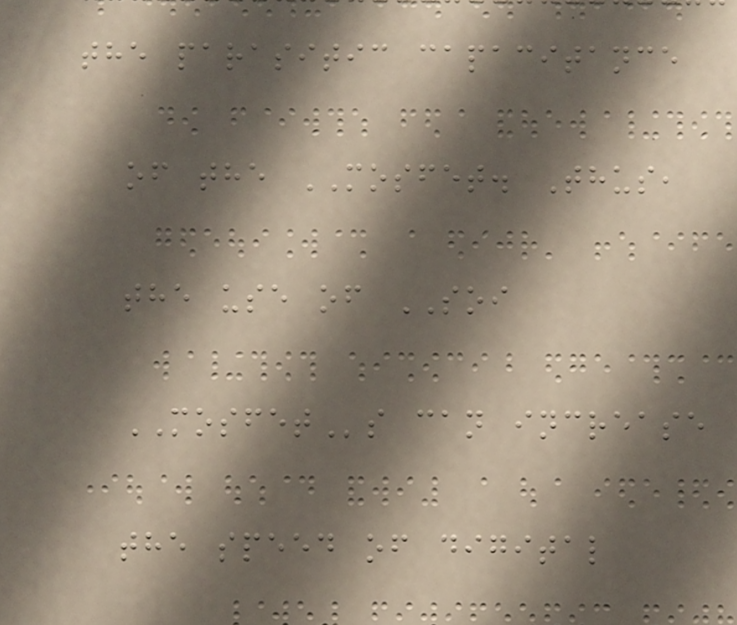the parasitic capacitance
of the MOSFET. Thus,
the use of SOI
MOSFETs can increase
the speed of digital
